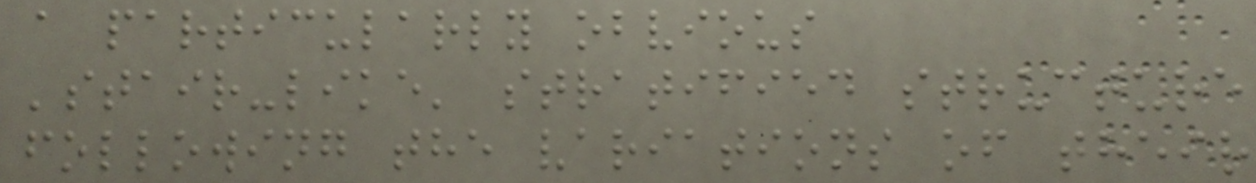a particularly obvious
'stair-like' stratified structure
following the variations of their
